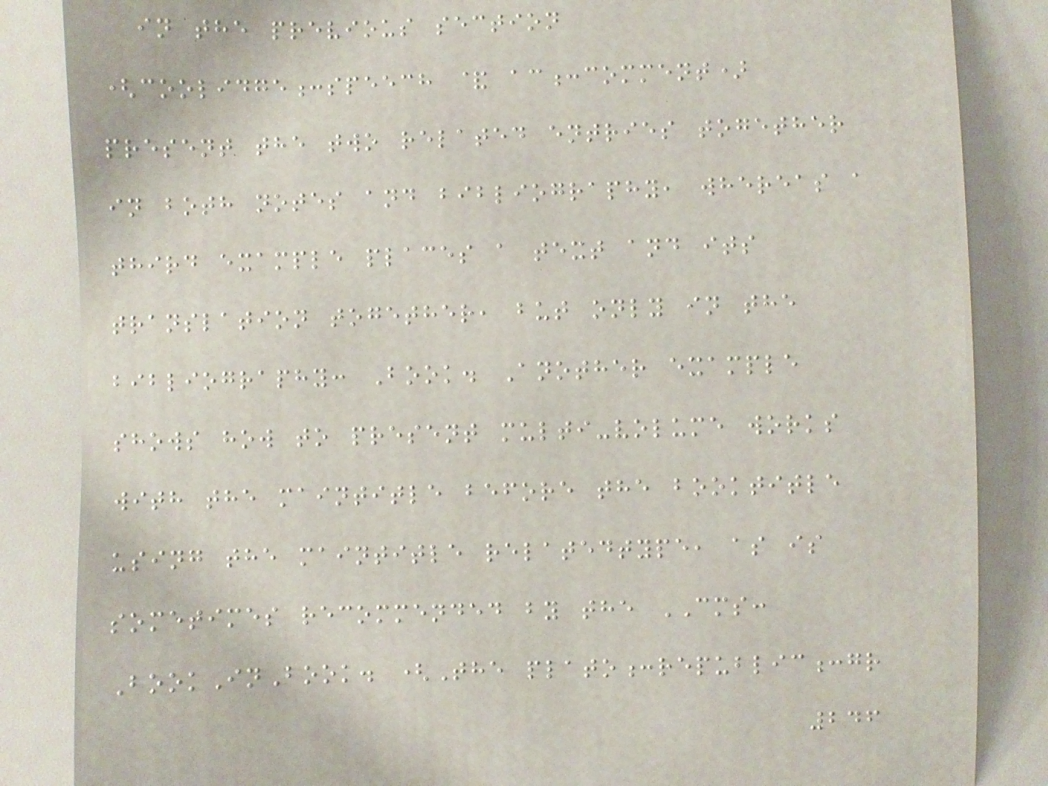in the previous section
(coolidge:speech & ac:comment)
present the two related entries together
in both notes and bibliography, whereas a
third example places a text and its
translation together, but only in the
bibliography: Book. Another example
shows how to present multi-volume works
with the maintitle before the booktitle
using the maintitle relatedtype, as is
sometimes recommended by the CMS:
BookInBook. (The plato:republic:gr
246
